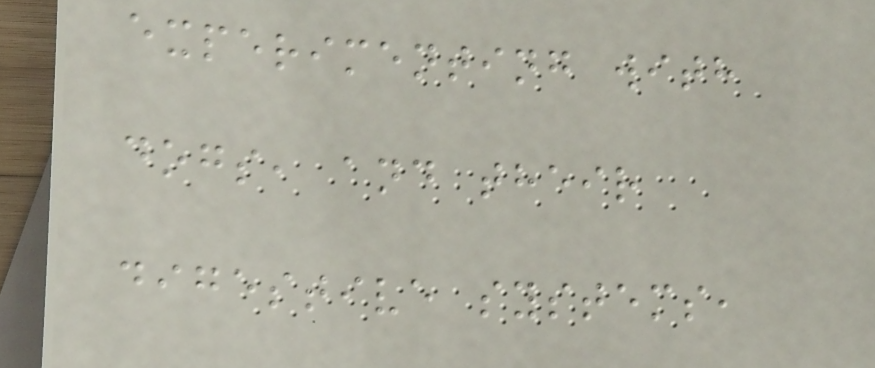experimenting with
dogs, and their
digestive systems,
